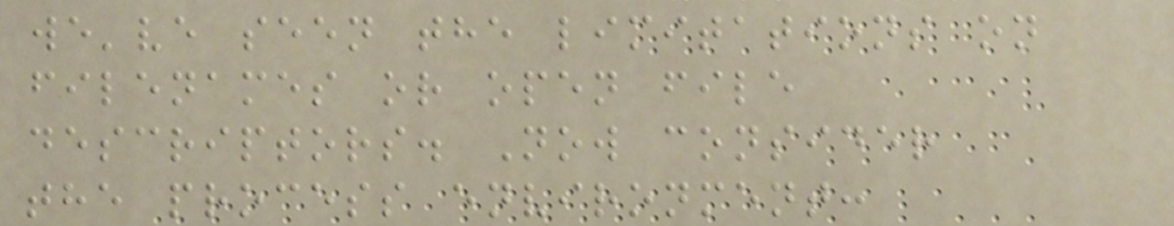we've seen the limitations on
filenames or open file
descriptors. Now consider
the process environment:
